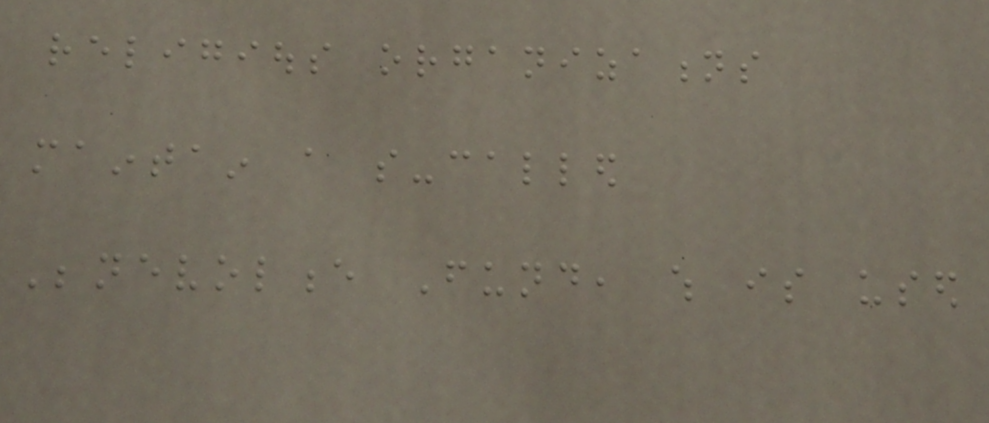religious organizations
maintain a so-called
Benevolence Fund, which is used
